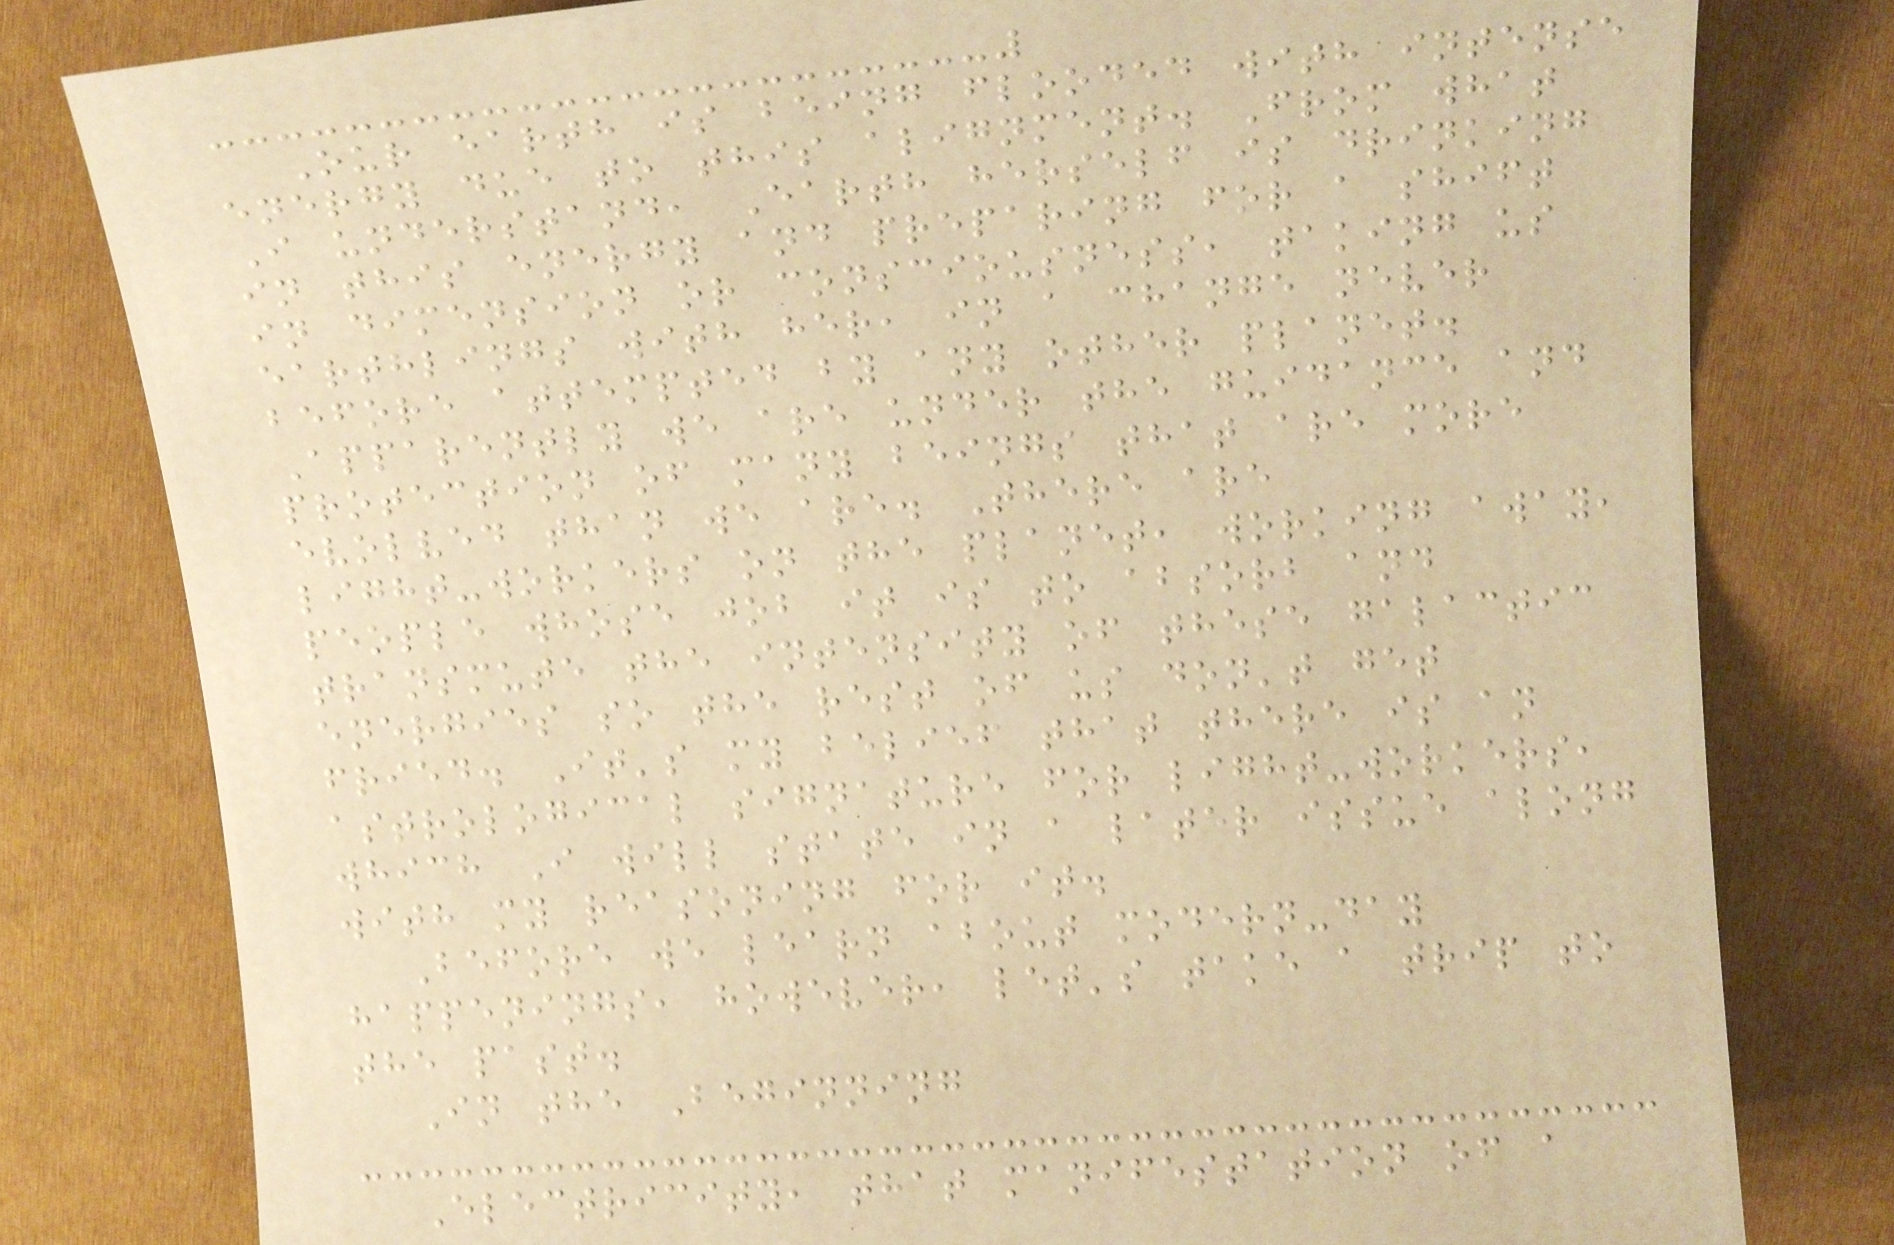Our earth is being flooded with intense
energy due to this alignment. From what
I understand, Earth herself is drinking
in this energy and preparing for a shift
in dimension or consciousness, taking us
earthlings with her, in a change never
before attempted by any other planet.
Apparently we are under the guidance and
protection of many beings that are more
evolved than we are. There are
light-workers on the planet, working away,
people whose job it is to absorb and
transmute the intensity of these galactic
energies so the rest of us don't get
fried. It's my belief that there is an
astrological signature for light-workers,
which I will state in a later issue along
with my reasoning for it.
Before we learn about modern-day
happenings, however, let's take a trip to
the past.
In the Beginning
Electricity, that manifestation of a
